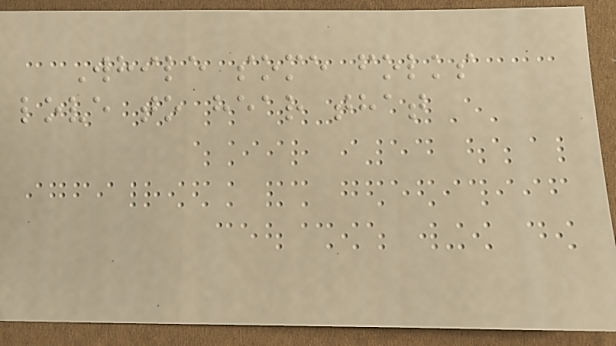While some folks
love to hear that
